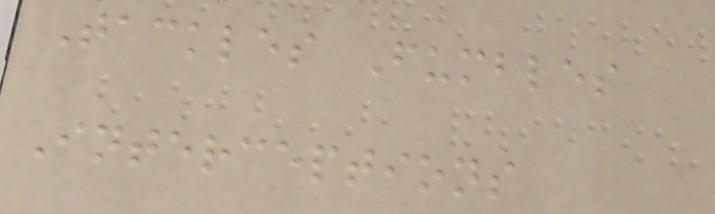Tackles Fumbles
Interceptions
